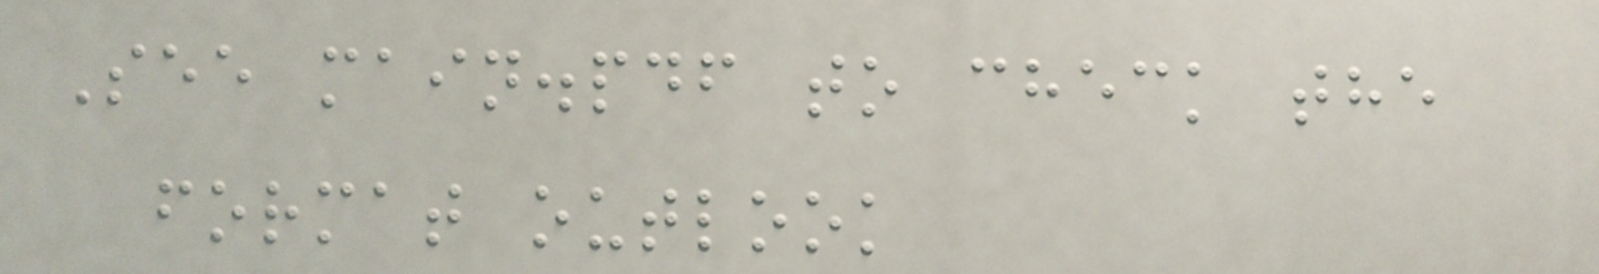See main.pdf to check the
format outlook
